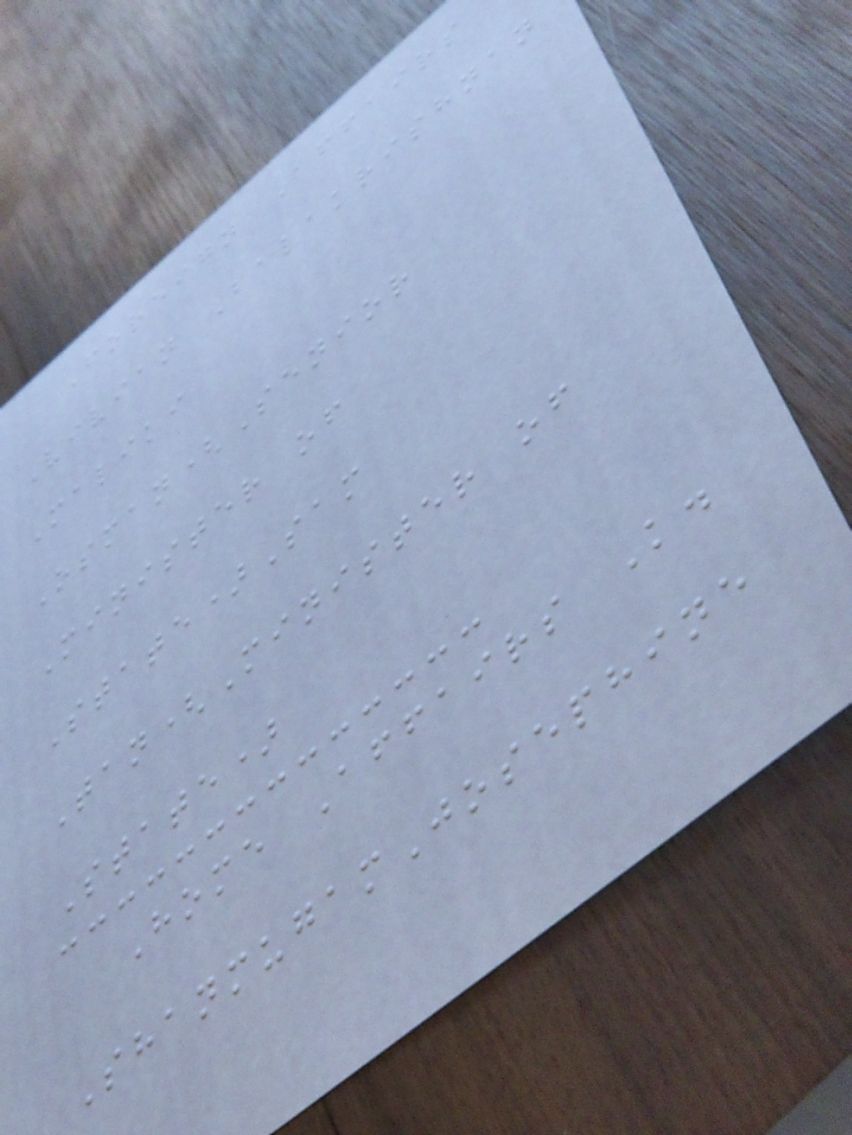Foreign Affairs
Vivian Balakrishnan
Maliki
Osman(Senior
Minister of
State)Sam
Tan(Minister of
State)
Home Affairs K.
ShanmugamJosephine
